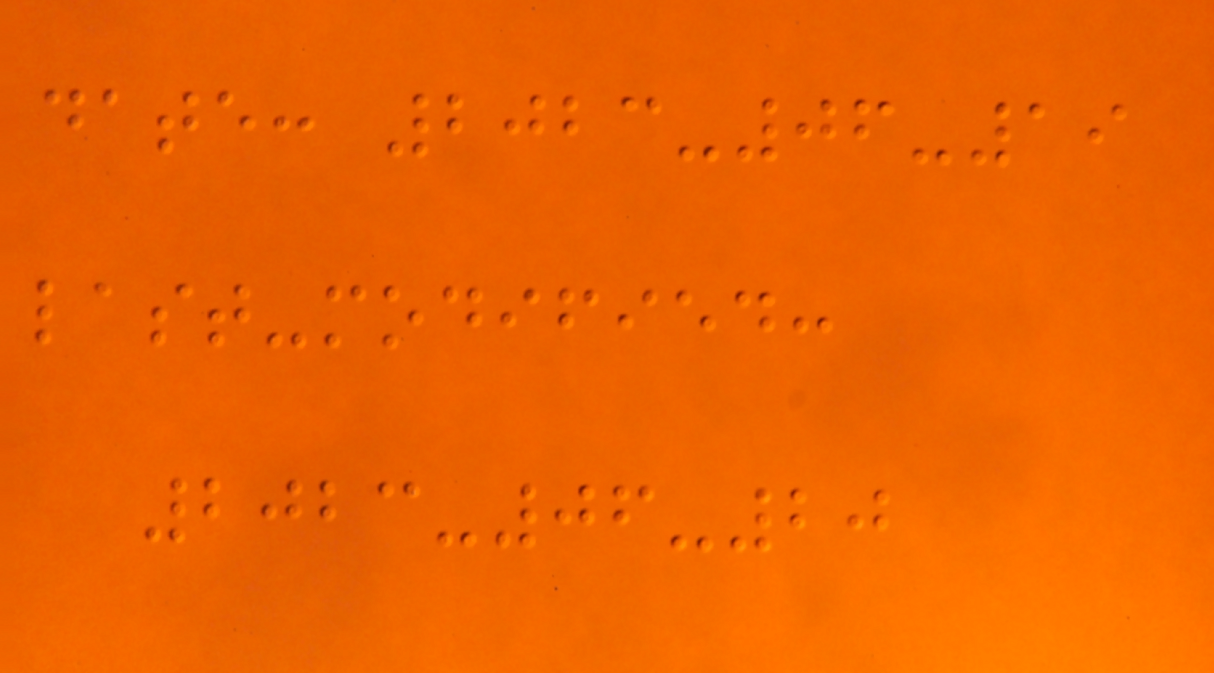date: 2023-06-19
last-modified:
2023-06-20
